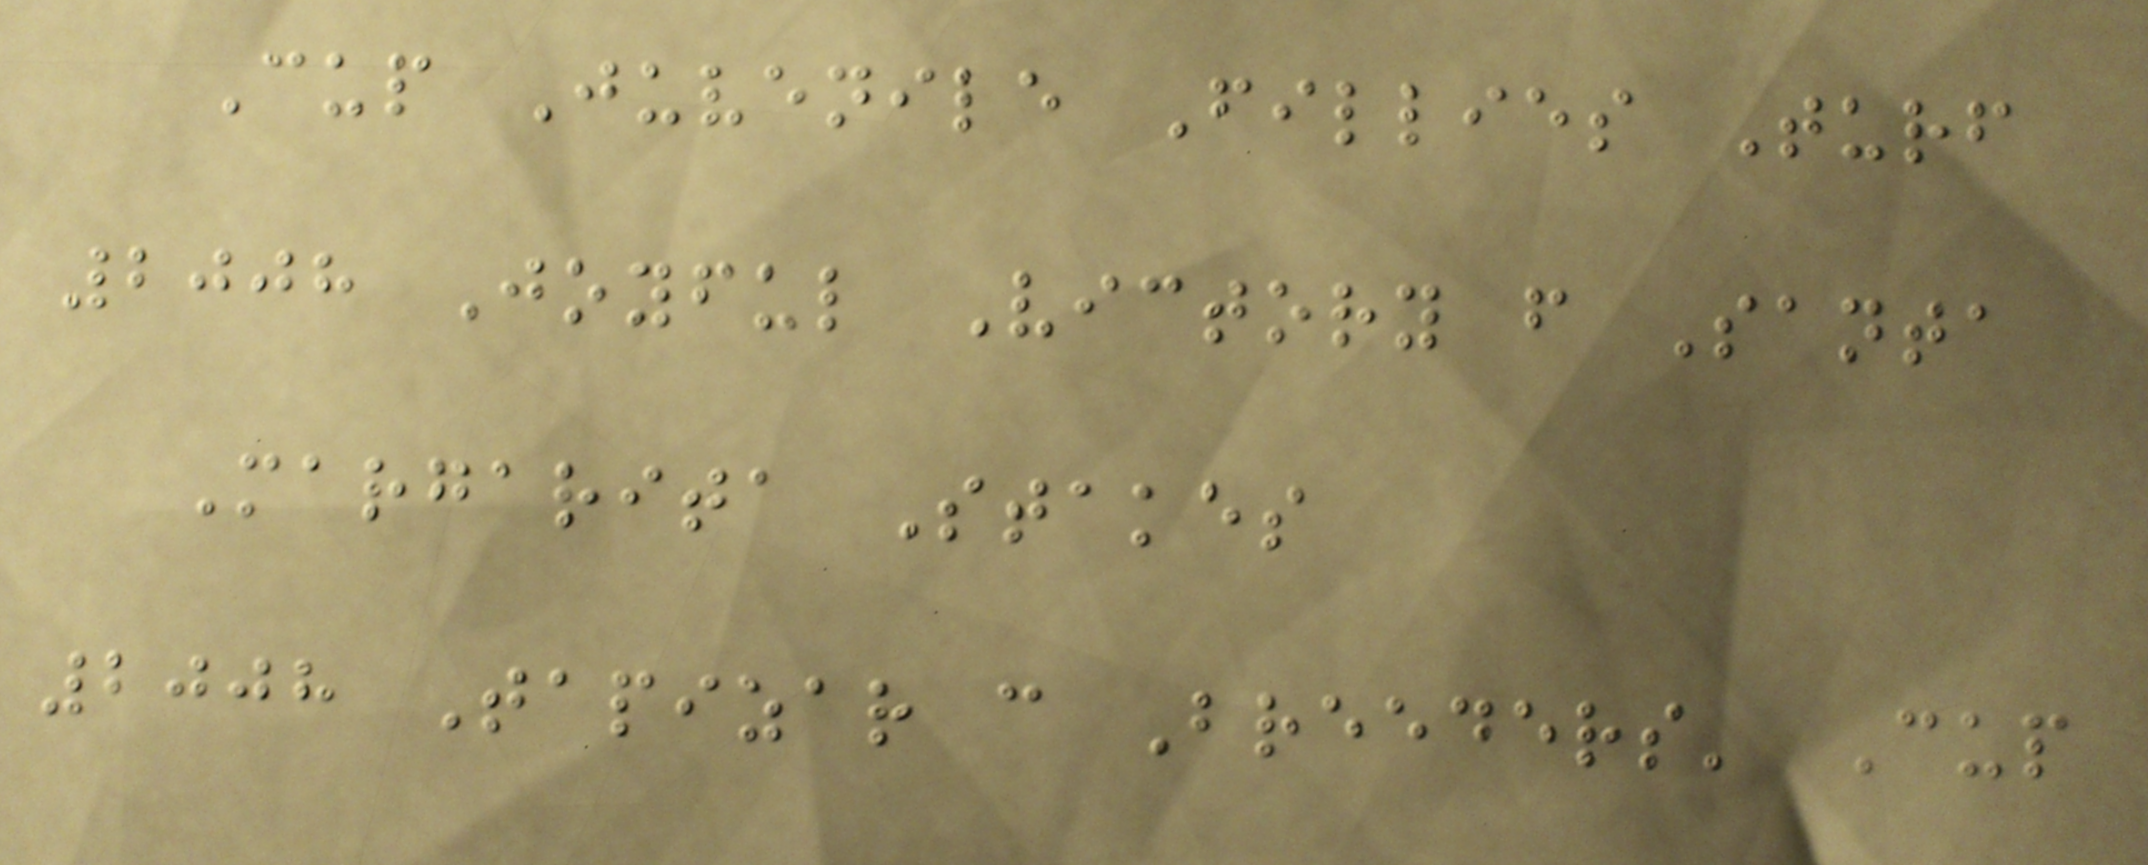Cup Juvenile Fillies Turf
2008 Joyful Victory f Santa
Margarita Stakes
2008 Tapizar c Breeders' Cup
